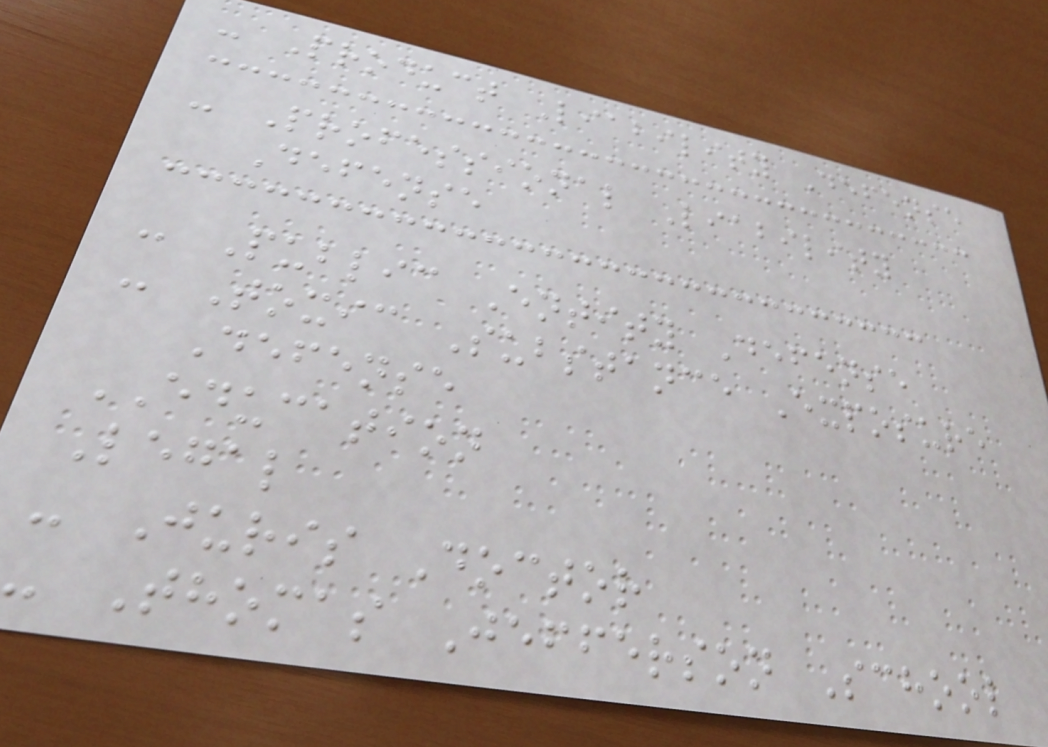- Product Liability Defense
- Professional Liability
Defense
- Public Entity Defense
- Toxic Substance Exposure
Defense
EDUCATION
Legal
- Juris Doctor
- Thomas Jefferson School
